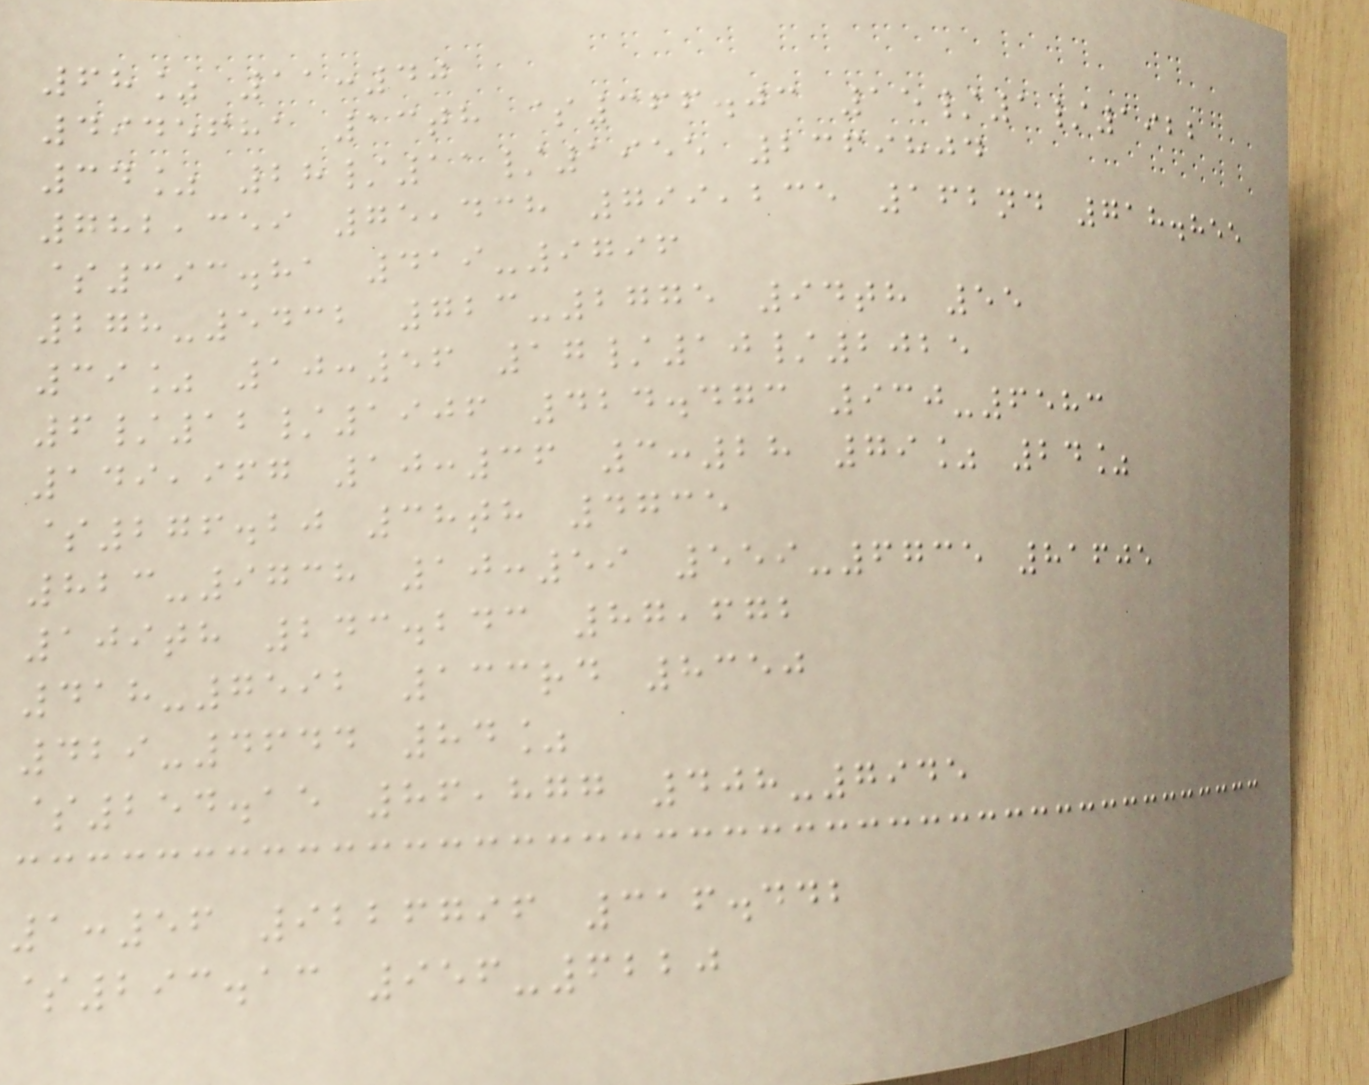68% 11:40
4945681 13th $366.03 15/1/1922
34% 28/11/1955 2369804
782,359 75,438 799,235 162nd 718.855
$393.81 419-9796
278-5432 723-2775 94th 55
39% 10:56 17/10/2025
6/12/1906 424.473 930-6583
149,967 10:36 3:28 79% 24%
$276.20 38th 4735
823-9738 10:59 559-6735 81605
109th 243.243 87,672
418-7592 133rd 8350
429-4644 84%
$254.15 86,877 408-7945
1:56 9226796 316.442
$293.13 956-6220
